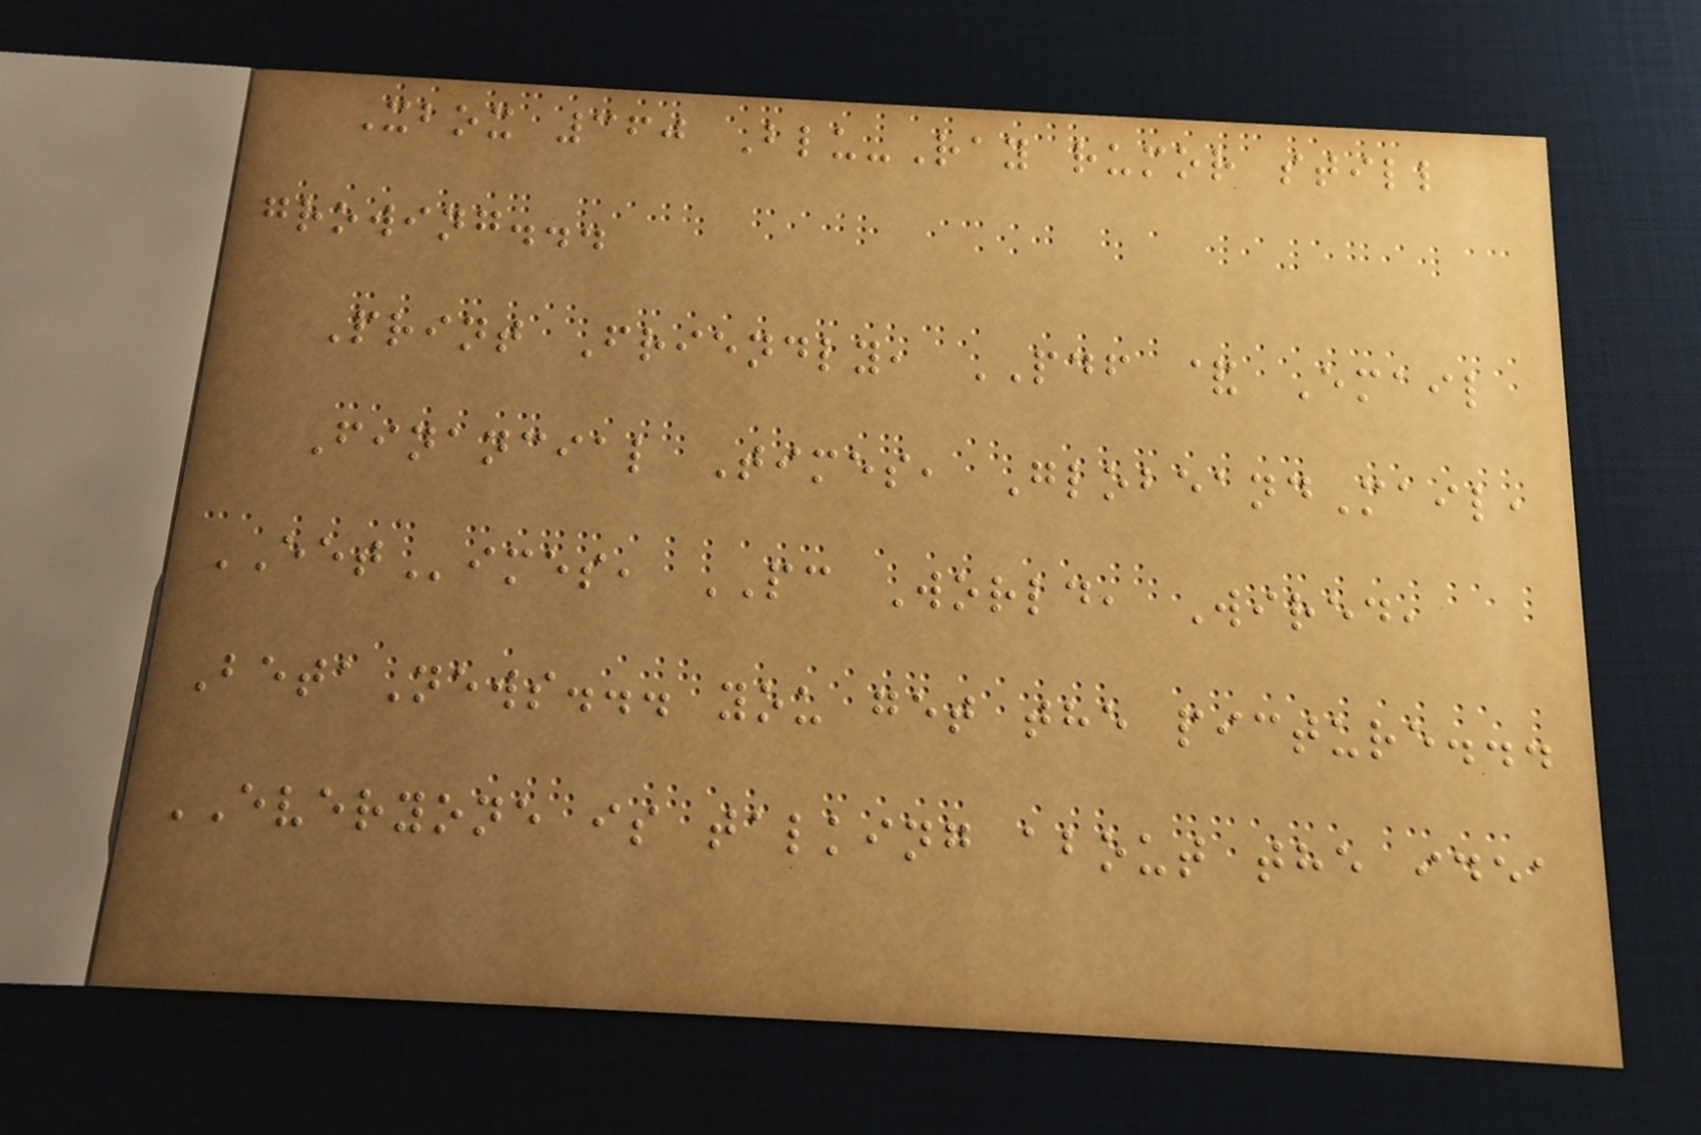Xbox 360 Blu-Ray rumor still
growing...
Print Friendly, PDF & Email
Financial Times, GlobeandMail,
EETimes, PC World, Wired,
BetaNews... you get the picture...
EVERYONE is talking about the idea
